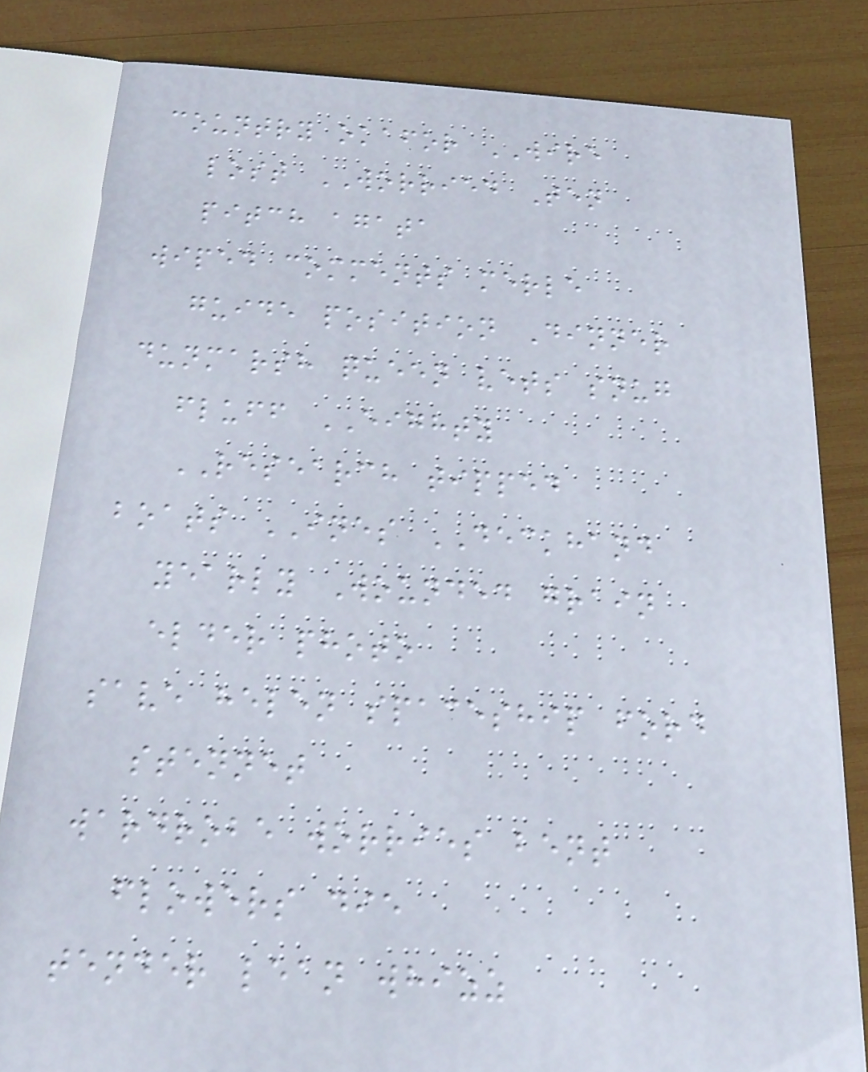country okafor WIRE
lost WORRIED Ten
pitch agata
wiped comments merle
guide position Dinner
dunmarsh queen vets snug
fluff EIGHTY
RESEARCH tipped
boats INES DECKHAND
yearly Wounded grain
elder photo
save helen spaceship ford
stennet
wardrobe worries bent
flowers die
tender lean whizz
